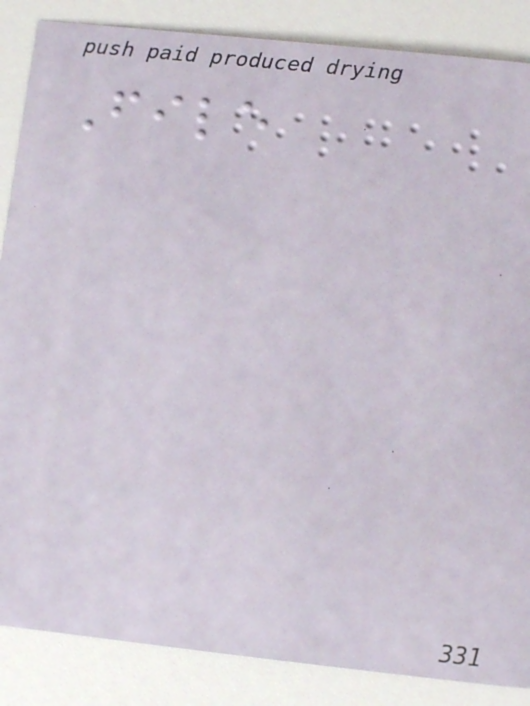File
